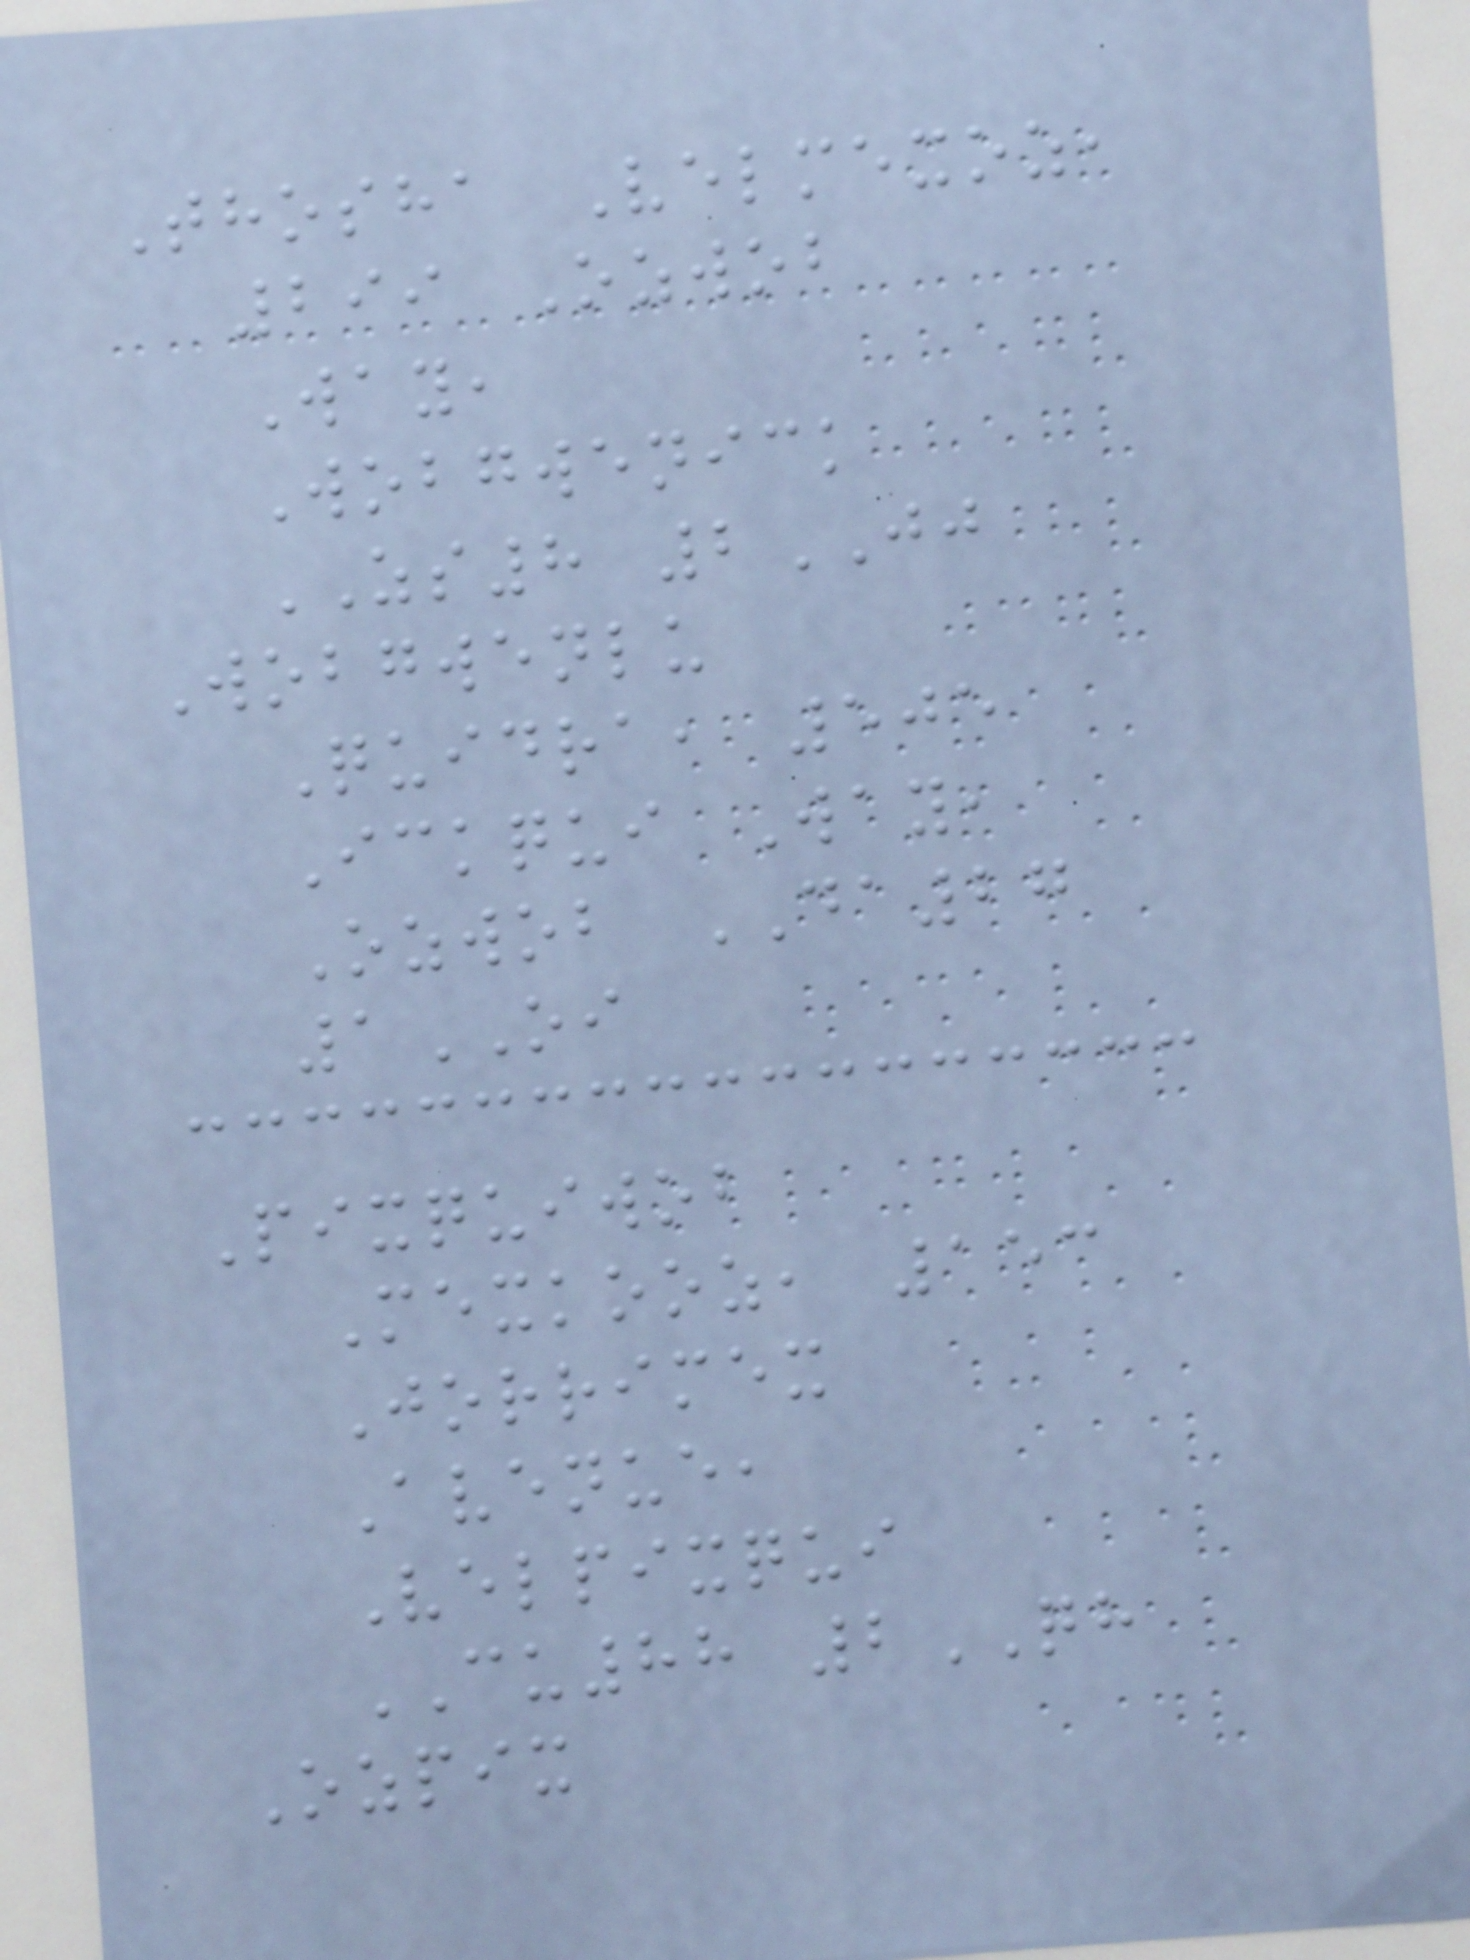Thosha Velmexoz,
299 Ozwob
Way,
Wobgwenick
ZS8 2JJ
Wobgwenlu
Quidra, 505
Ickqui Way,
Ozwob DA27
1OI
Pixquiwob
Mexkooz, 153
Jorrimex
Avenue,
Velpixqui
CU88 2QH
Ozpix
